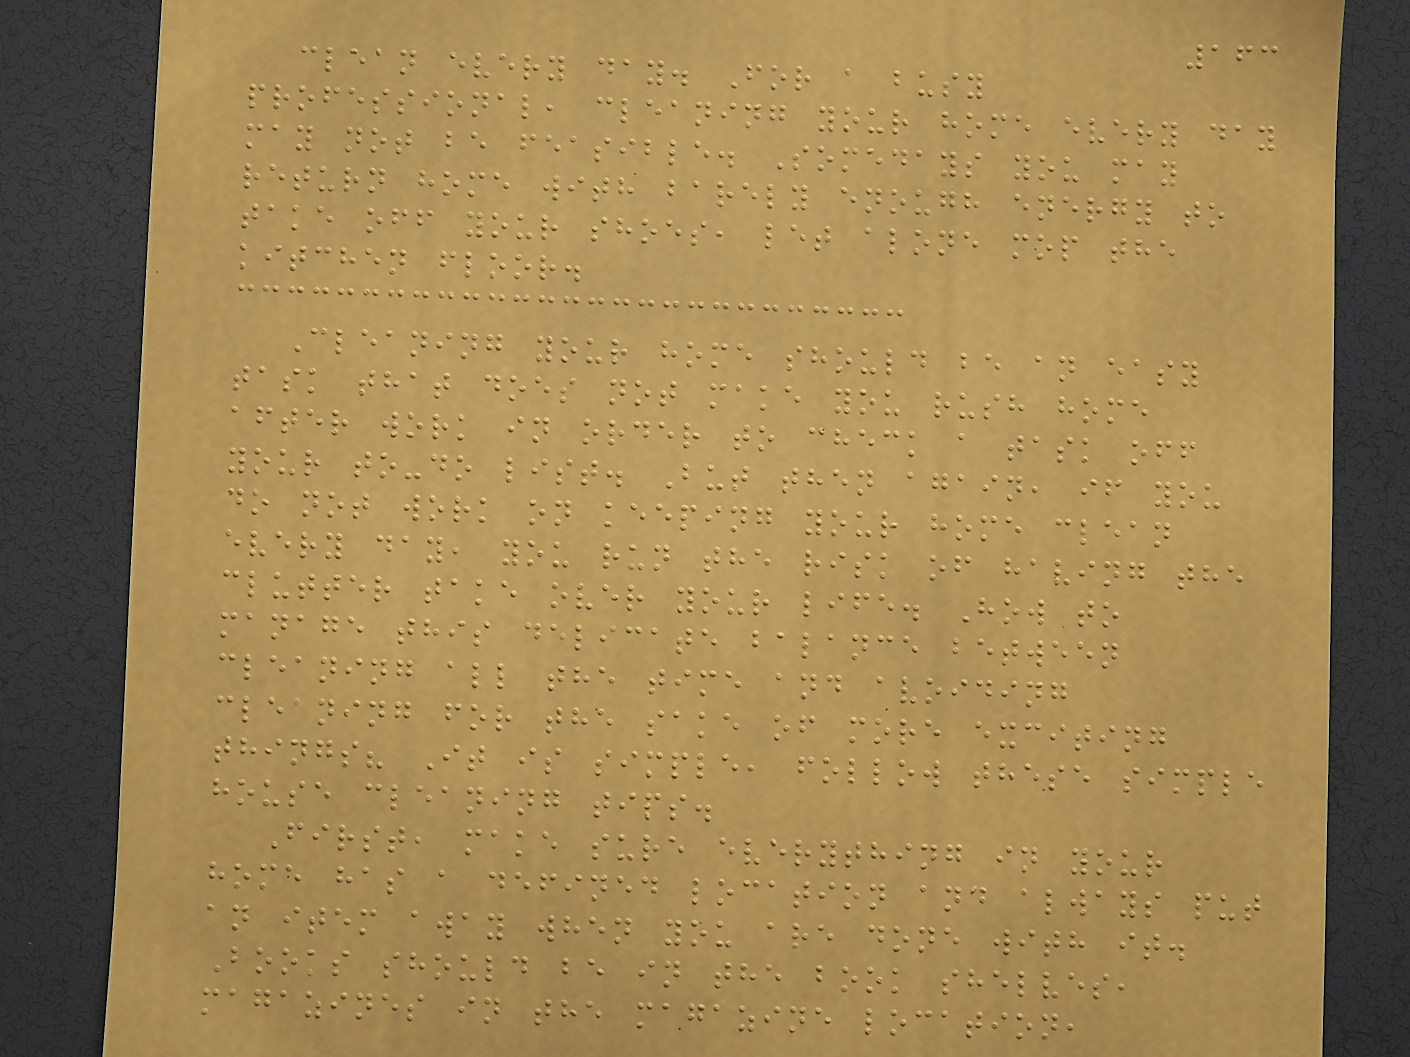163
clean every day. For a busy
professional, cleaning your home every day
may not be feasible. Somedays you may
return home with barely enough energy to
take off your shoes, let alone mop the
kitchen floor.
Cleaning your home should be an easy
task that does not make you rush home
after work in order to check a task off
your to-do list. But then again, if you
do not work on keeping your home clean
every day, you run the risk of having the
clutter take over your life. How to
manage this delicate balance between
cleaning all the time and avoiding
cleaning for the sake of more exciting
things? It is simple, follow these simple
house cleaning tips.
First, make sure everything in your
home has a defined location and always put
an item away when you are done with it.
Books should be in the book shelves,
magazines in the magazine location,
